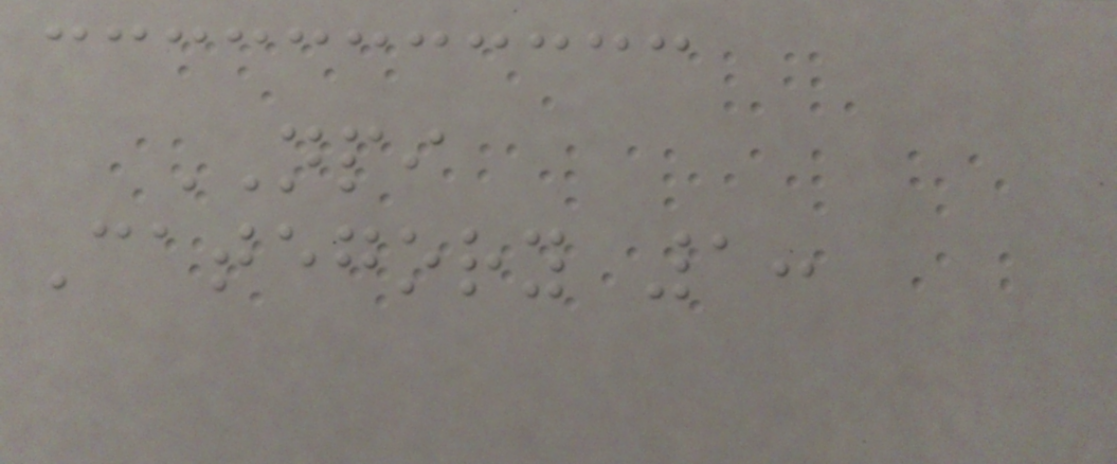NPI
Category 1:
